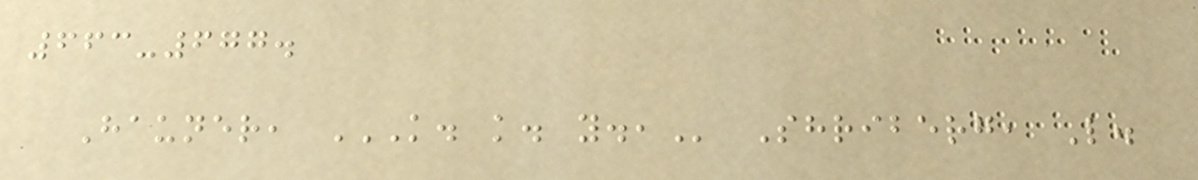663-677.
Hauner, K. K. Y., Shriberg, L.
